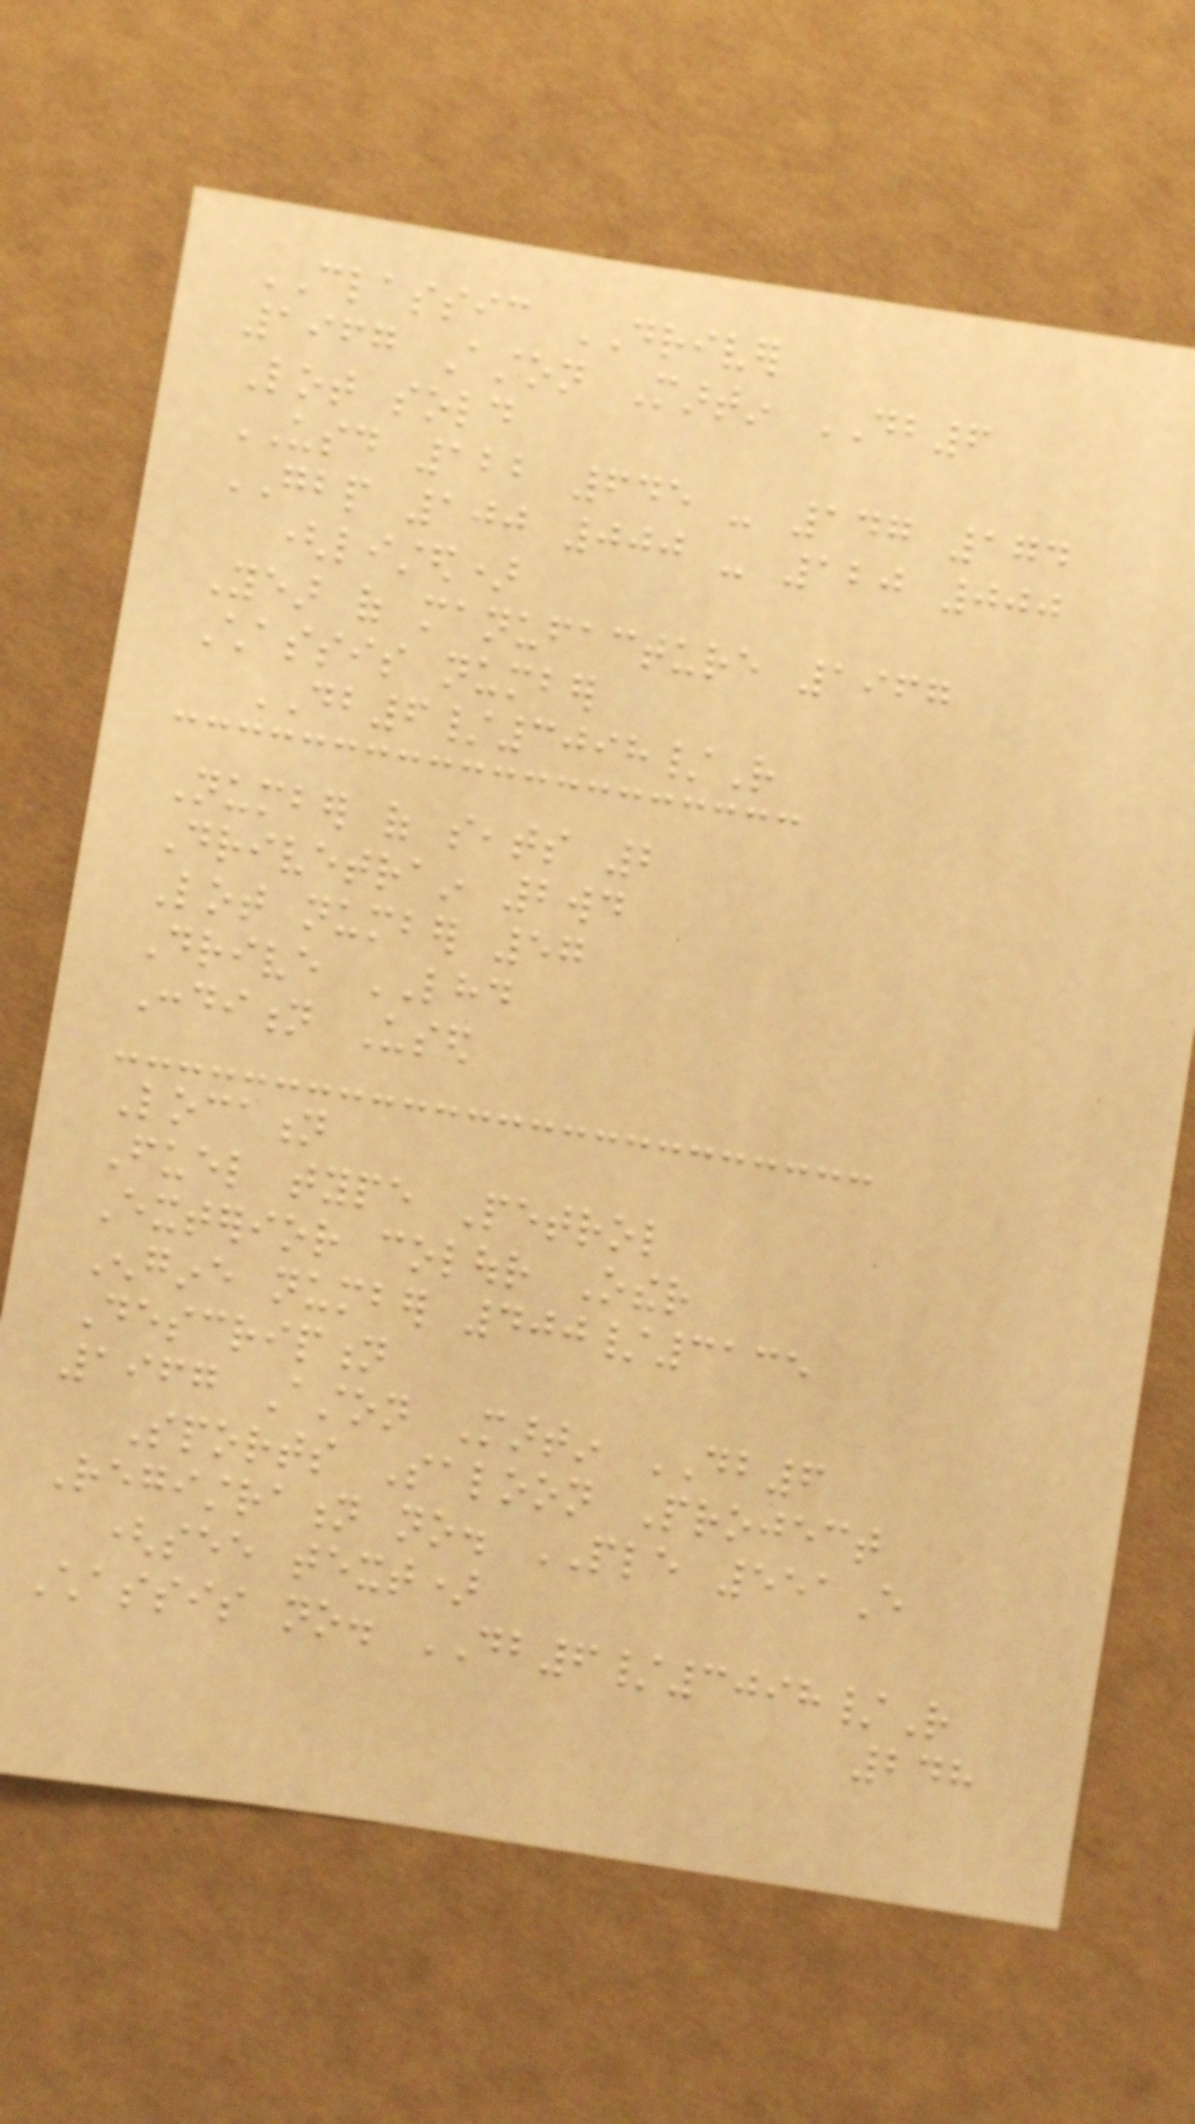CLASSIC DRIVER
1967 Aston Martin DB6
Lot sold
USD 122 645 - 147 174
GBP 100 000 - 120 000
(listed)
Year of manufacture 1967
Chassis number
DB6/3098/R
Number of seats 2
Drivetrain 2wd
Lot number 57
Drive LHD
Condition Used
Location
Fuel type Petrol
Exterior colour Other
Engine number 400/3135
Description
1967 Aston Martin DB6
Sports Saloon Project
Registration no. PLE 551E
(see text)
Chassis no. DB6/3098/R
248
